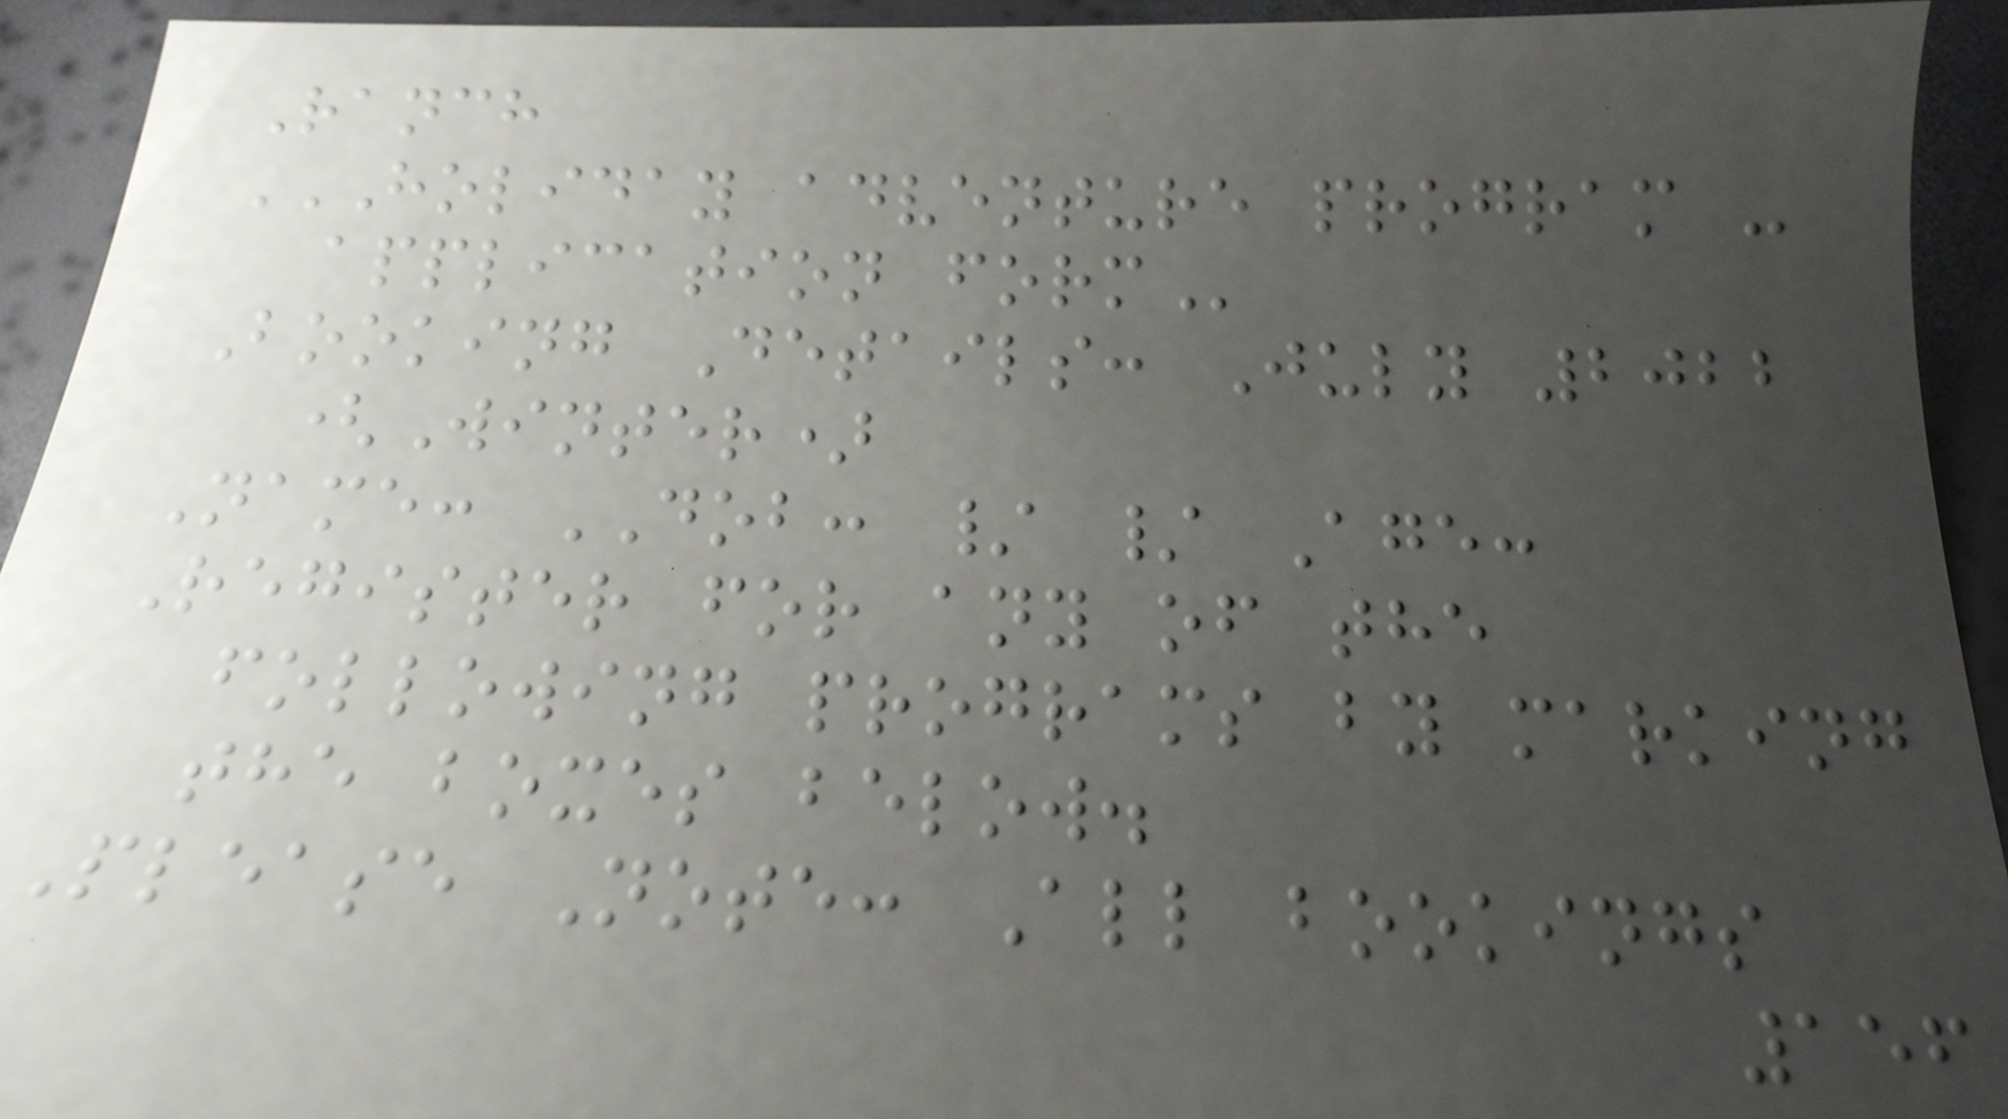Ranch
HOLIDAY ADVENTURE PROGRAM -
APPLICATION FORM
Booking Details: July 2022
(Winter)
Name: DOB: / / Age:
Register for any of the
following programs by marking
the boxes below.
Please Note: All bookings
156
